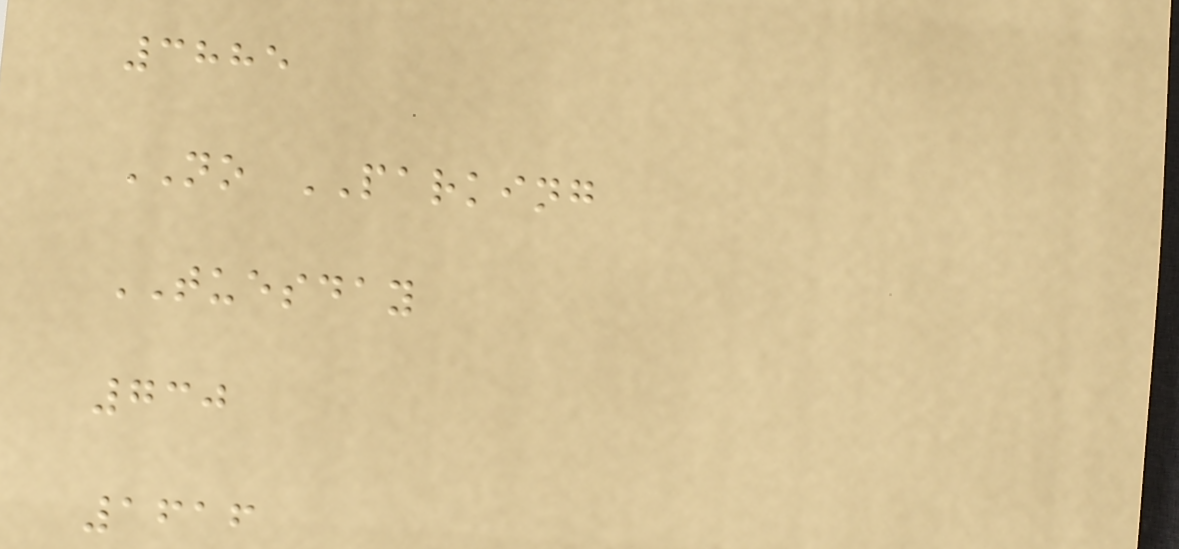3885
NO PARKING
TUESDAY
730
1616
